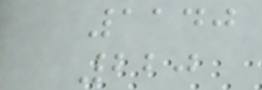1140
220
